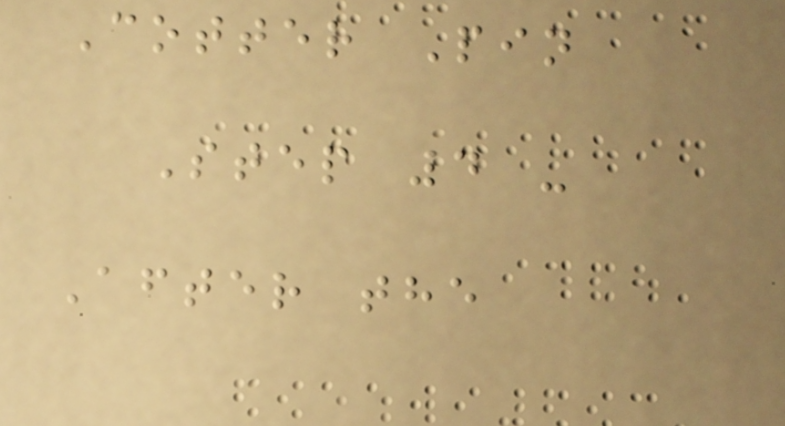Cotter Pin
Step 4 -
After the
